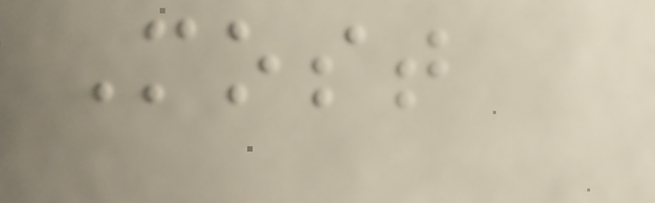Most
